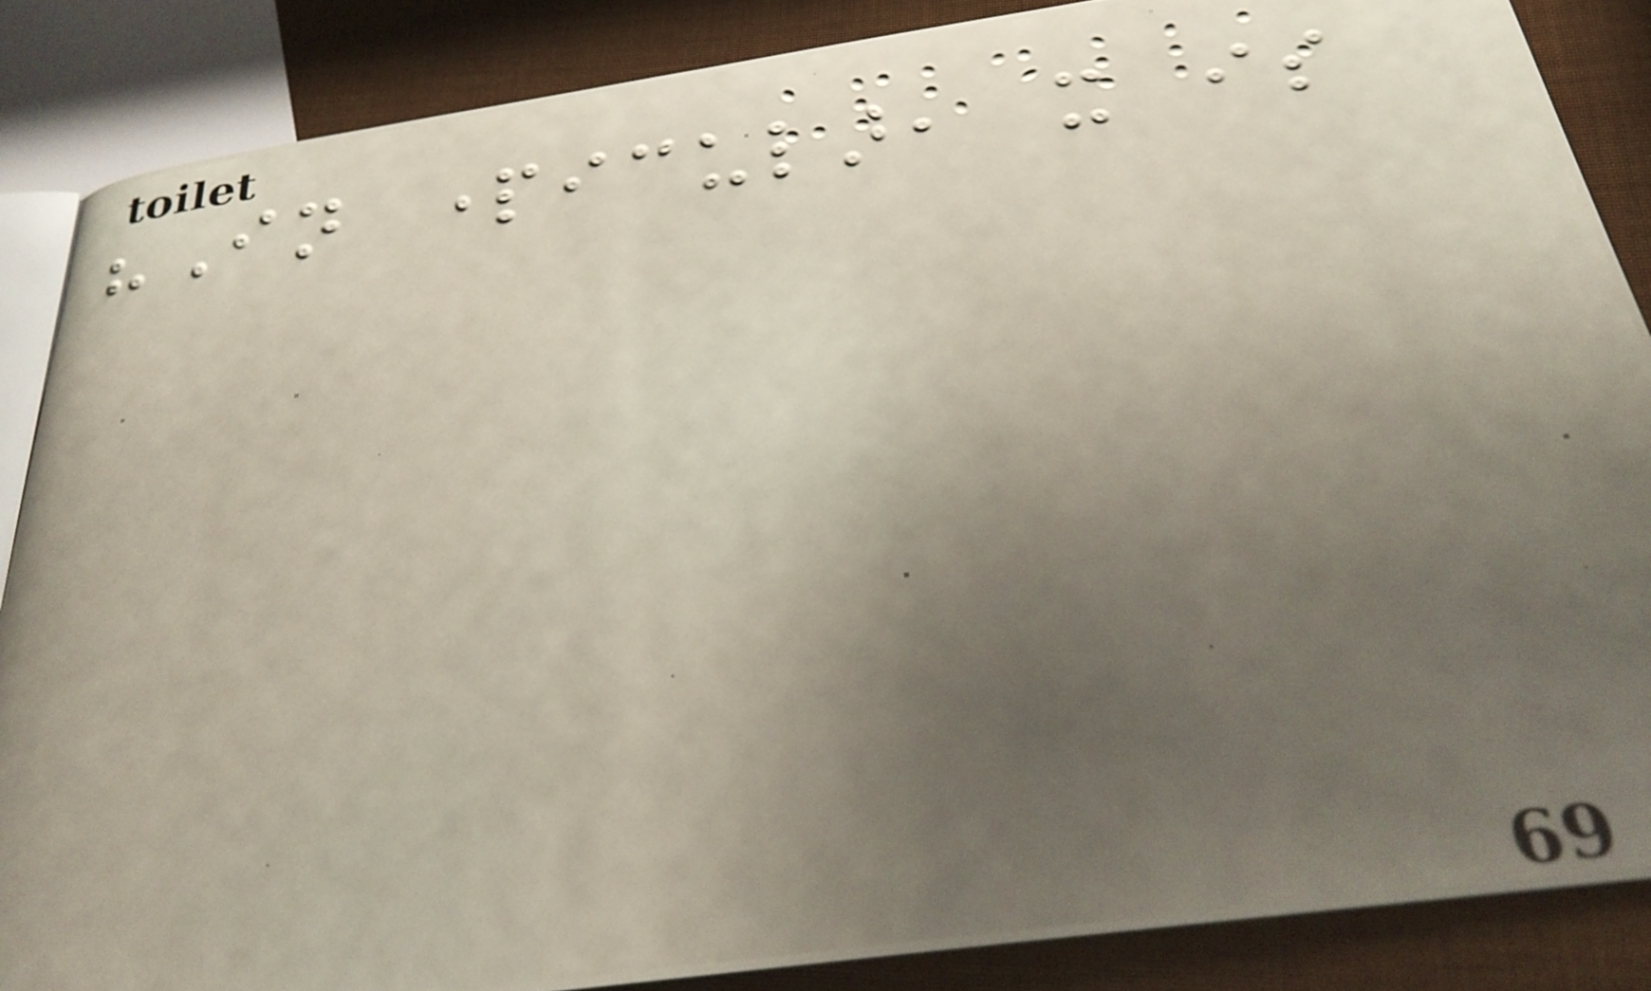"In particular, it is
